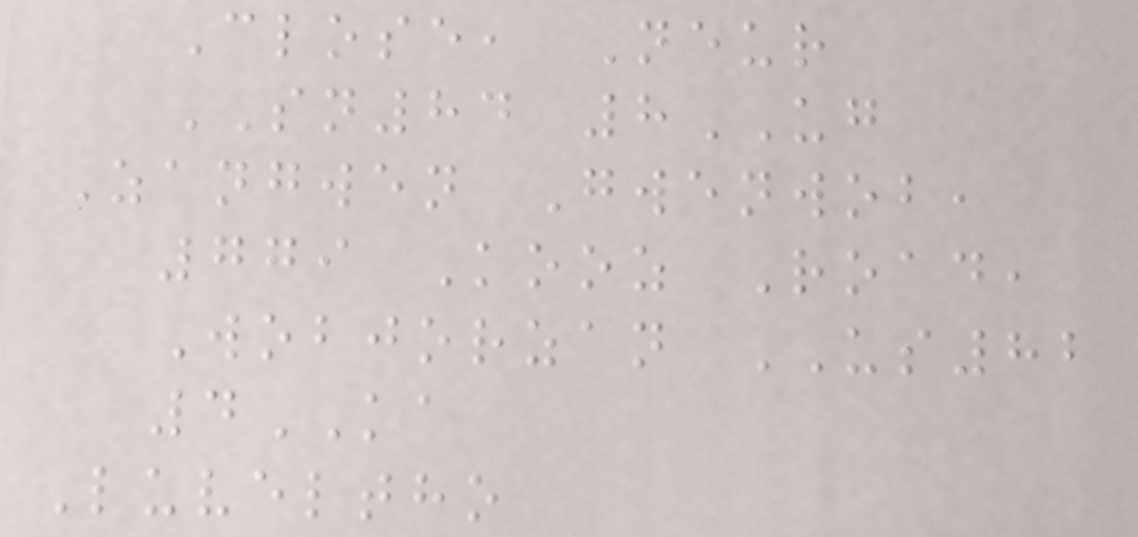Close, Neur
SN84 8UG
Zangwen Gwenwob,
779 Kooz Road,
Wobjorzan US82
4KA
Luveltho
